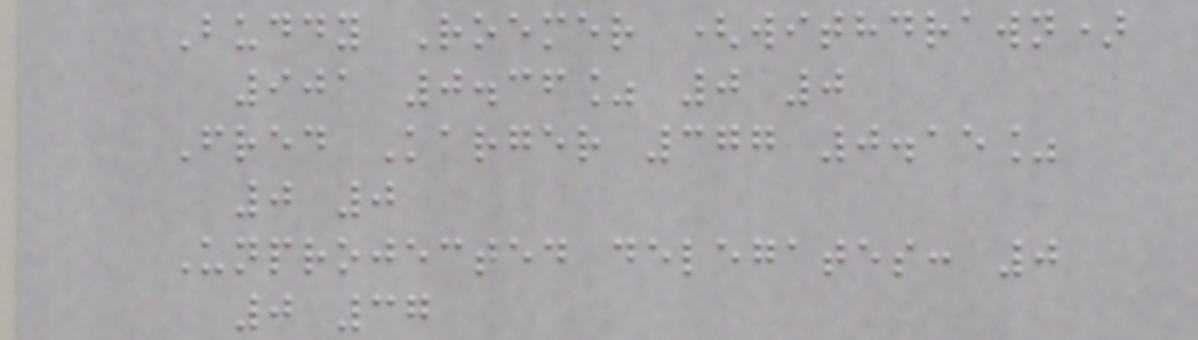Buddy Roemer (withdrawn)
901 0.36% 0 0
Fred Karger 377 0.15%
0 0
Unprojected delegates: 0
0 37
